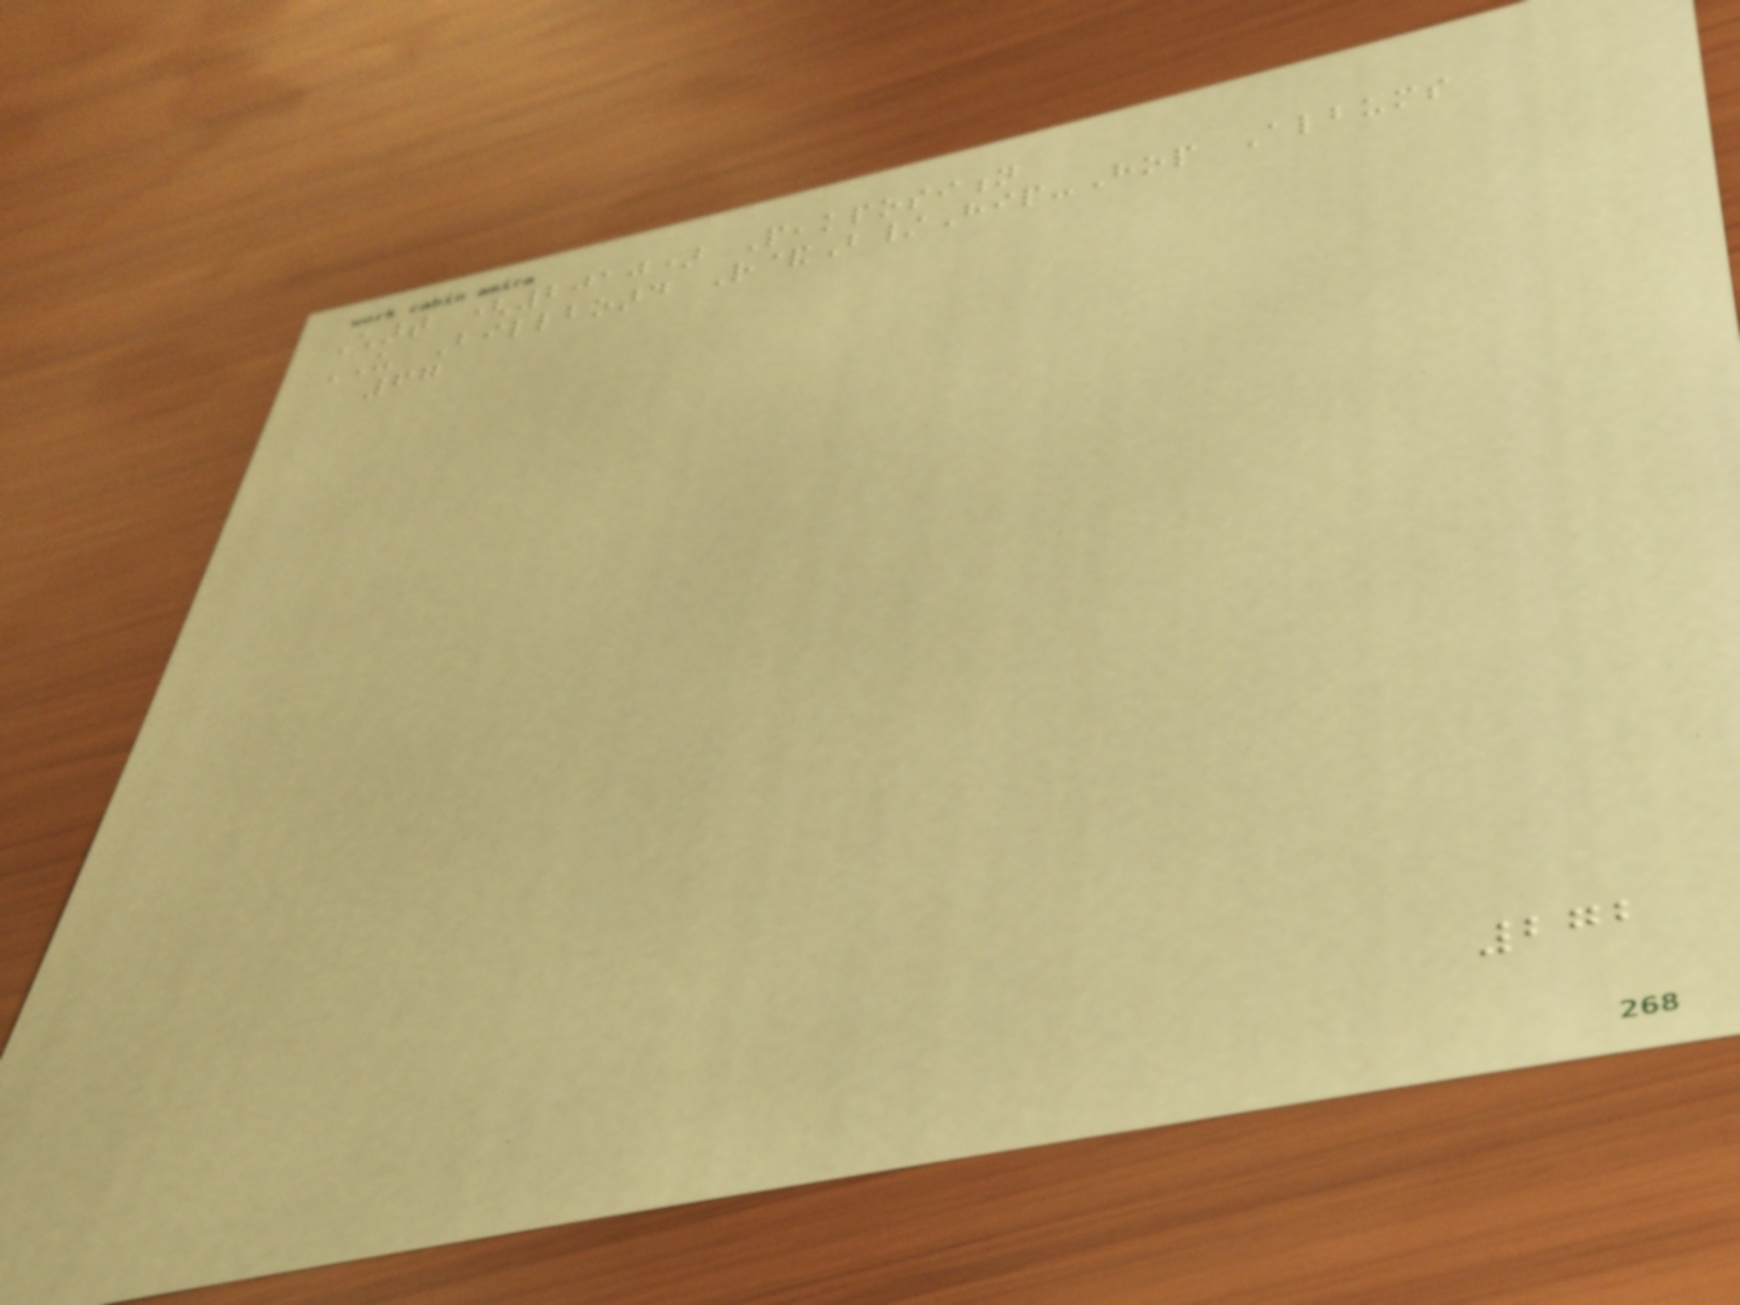Chart (2010) Peakposition
US Billboard R&B/Hip-Hop Albums
67
272
